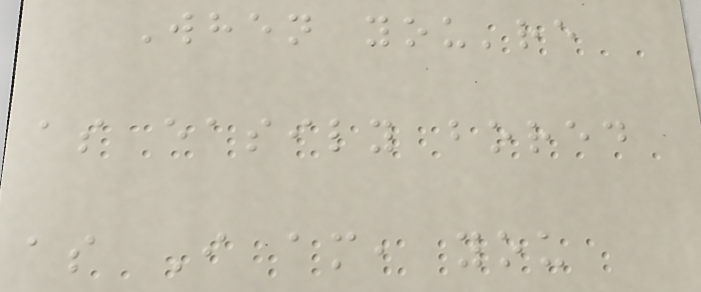When you're
as easily bored
as I am, you
